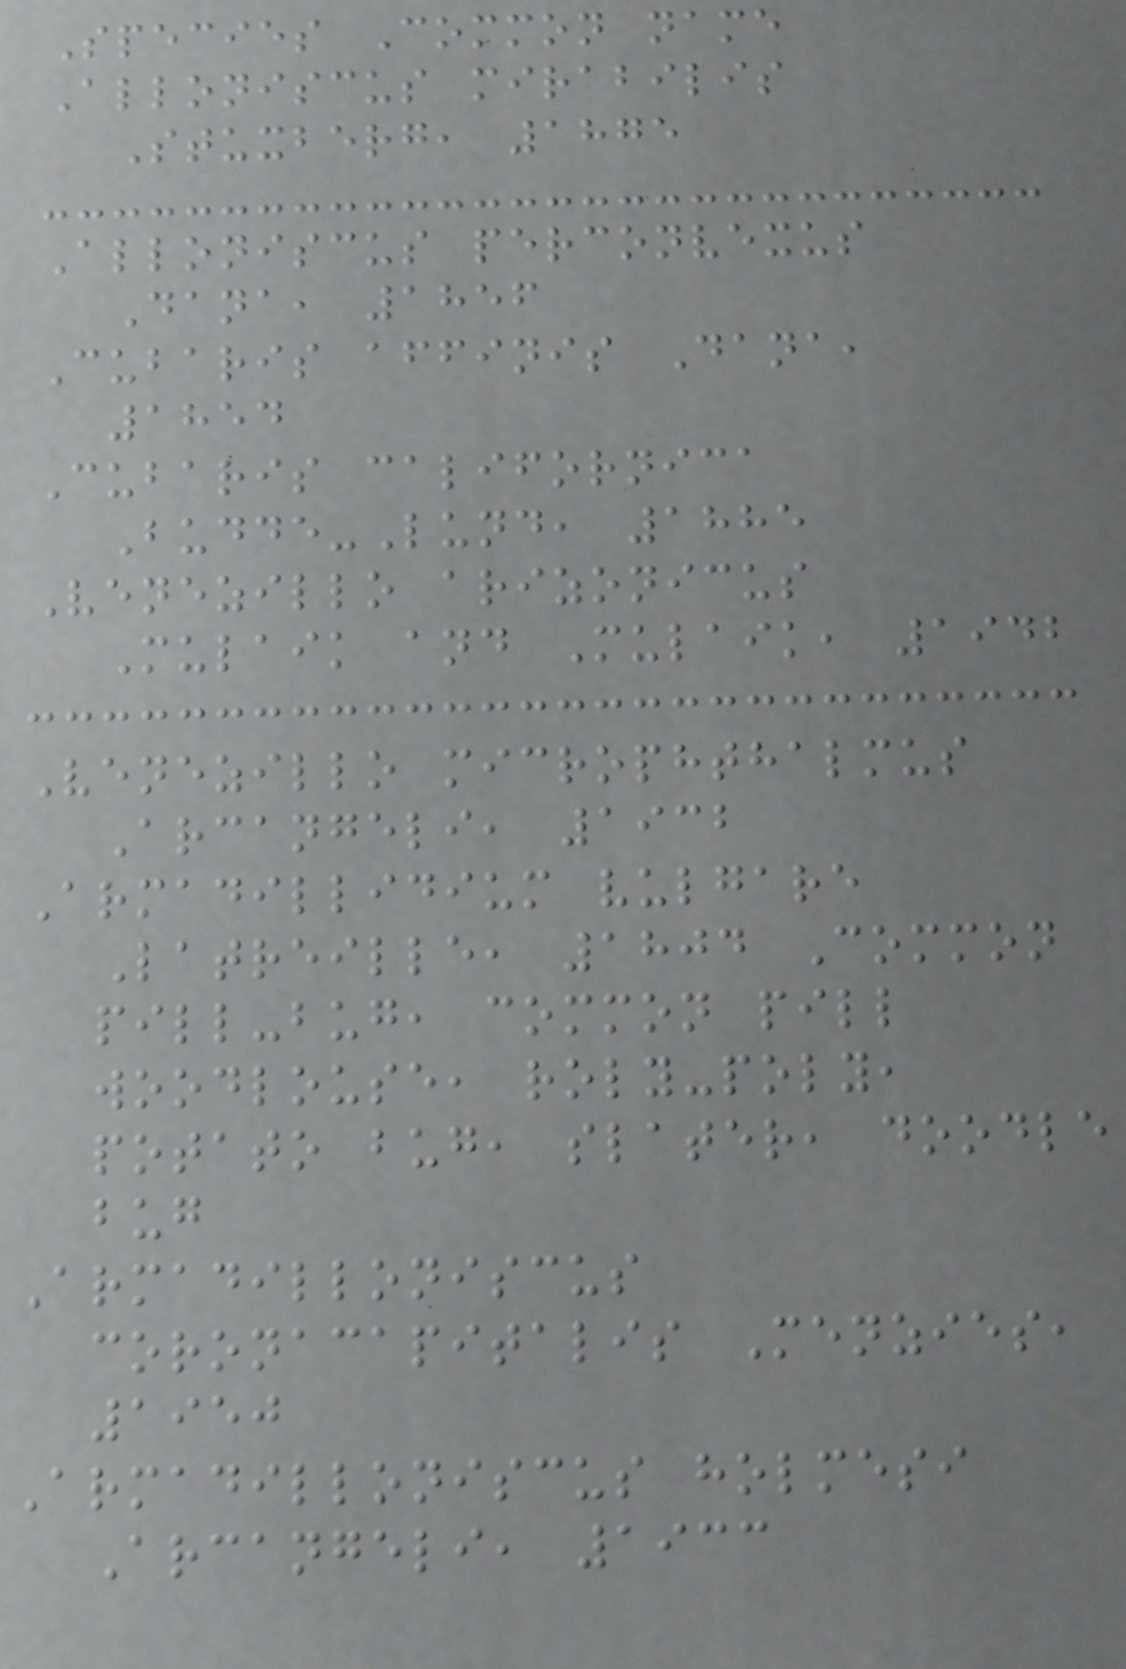Species Common name
Alloniscus mirabilis
Stuxberg, 1875
Alloniscus perconvexus
Dana, 1856
Cubaris affinis Dana,
1854
Cubaris californica
Budde-Lund, 1885
Venezillo arizonicus
Mulaik and Mulaik, 1942
Venezillo microphthalmus
Arcangeli, 1932
Armadillidium vulgare
Latreille, 1804 Common
pill-bug, common pill
woodlouse, roly-poly,
potato bug, slater, doodle
bug
Armadilloniscus
coronacapitalis Menzies,
1950
Armadilloniscus holmesi
Arcangeli, 1933
